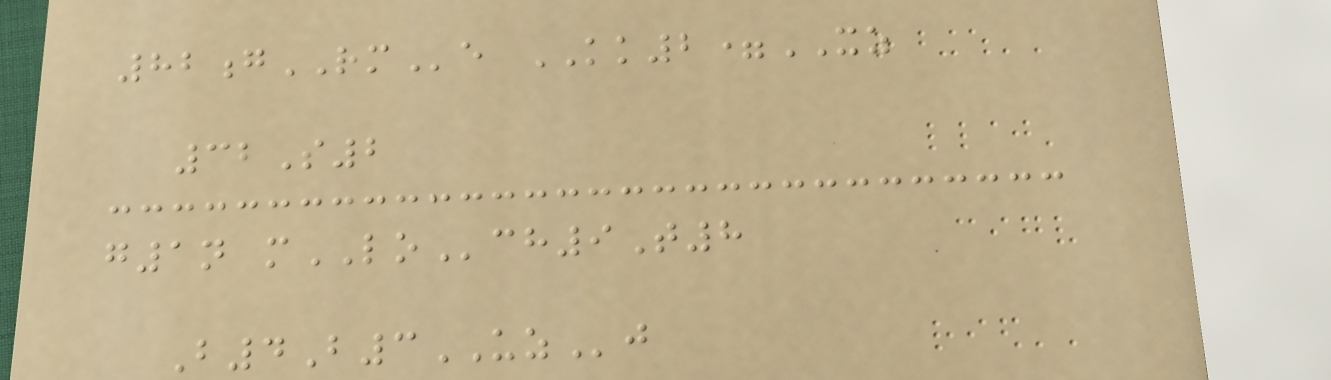82gRMe KK2=XZ
32S2
g1n mLOch9T8
B4B3UZj
